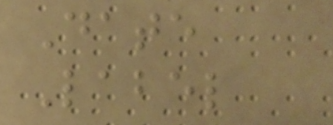Date
Label
